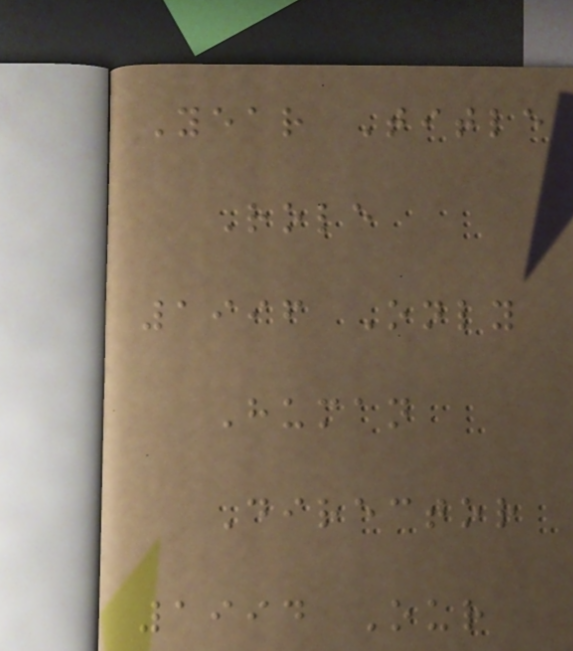Year Title
Role
1996 Only
Human
Director
1994 Our
